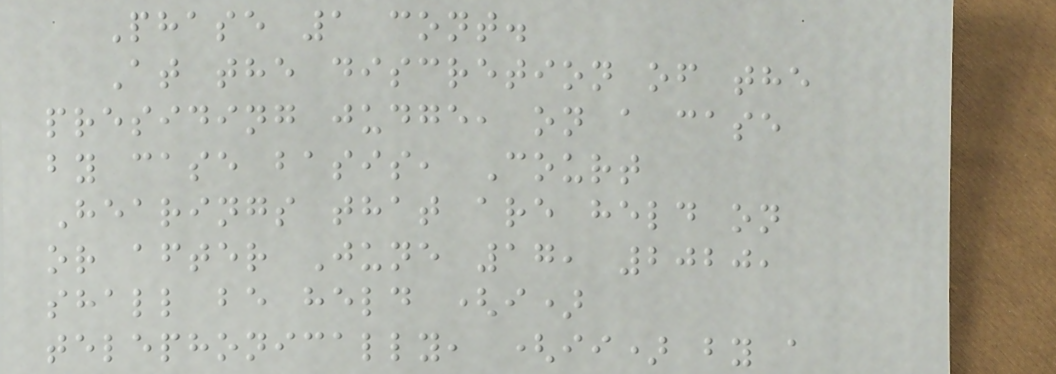Phase 1 cont.
At the discretion of the
presiding judge, on a case
by case basis, Court
Hearings that are held on
or after June 17, 2020,
shall be held (i)
telephonically, (ii) by a
